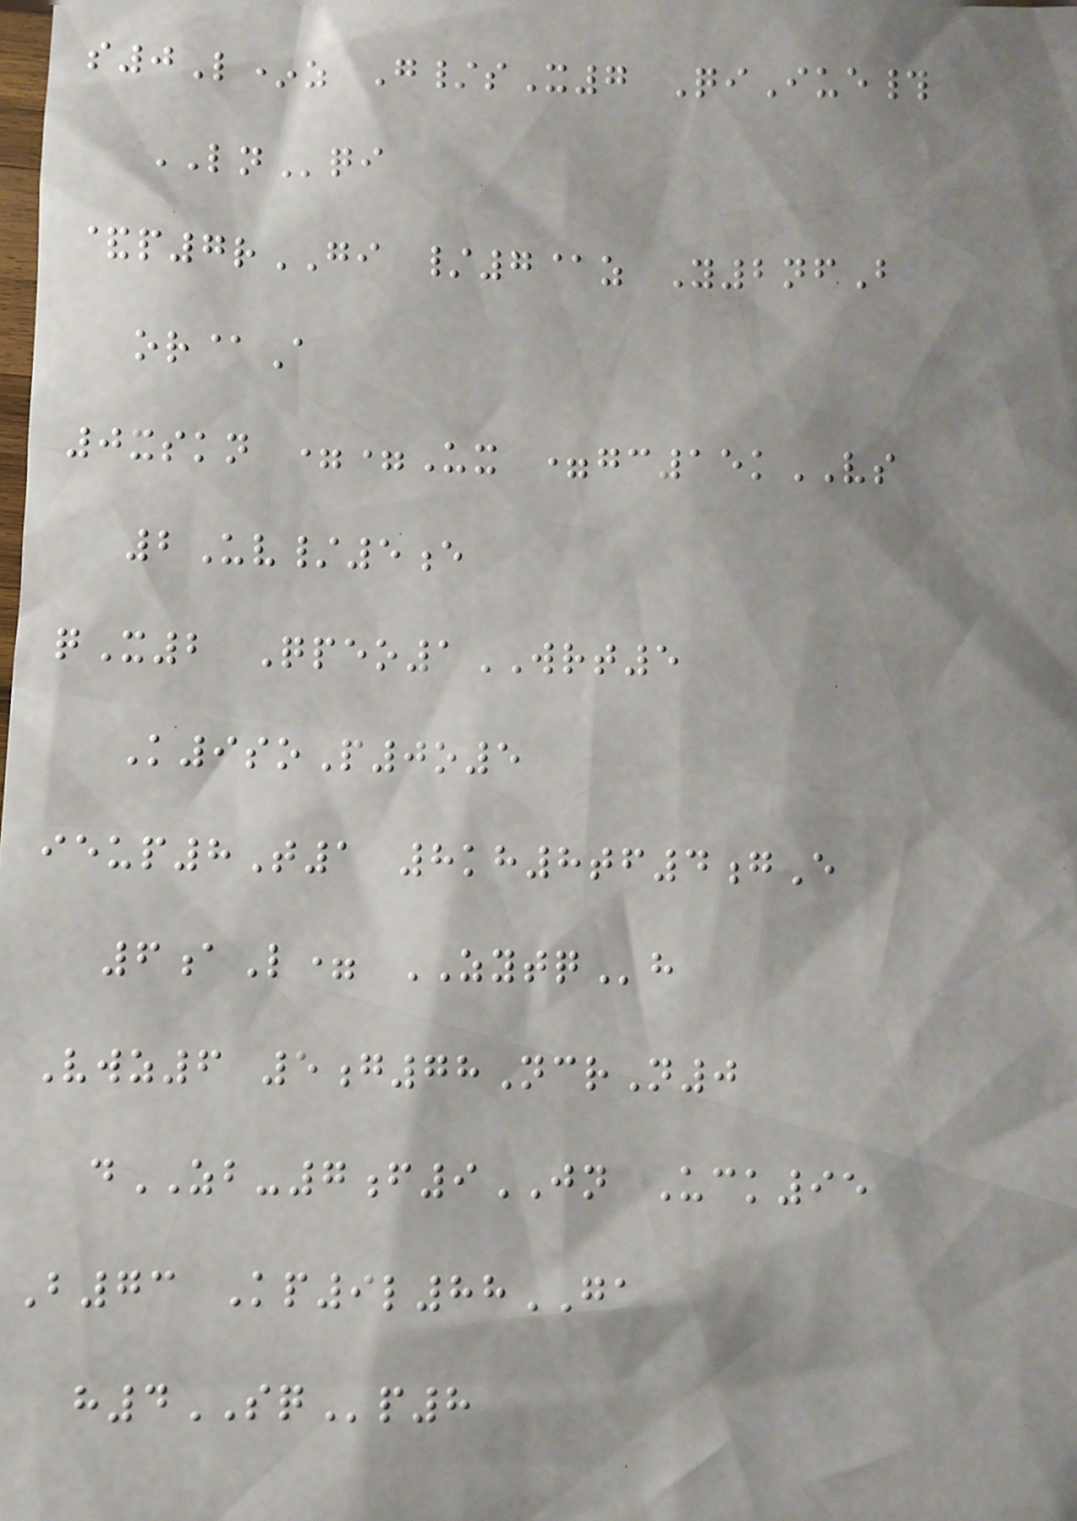s0L*z G/sX7 QiIue#
LNqi
&p7rGI /7@z Y2nfB
or@A
0xskn ==Ux =gc15kVS
2Uv/5e
qX2 Qpeo1WRT5
K9soP0o5
ieup8T1 8kh8tf4gE
6aL= ZYTQh
Vwz6 5g78NcrN0
dZB-7f9JN Uck95
B73 Kp9l88GA
h4SQp8
